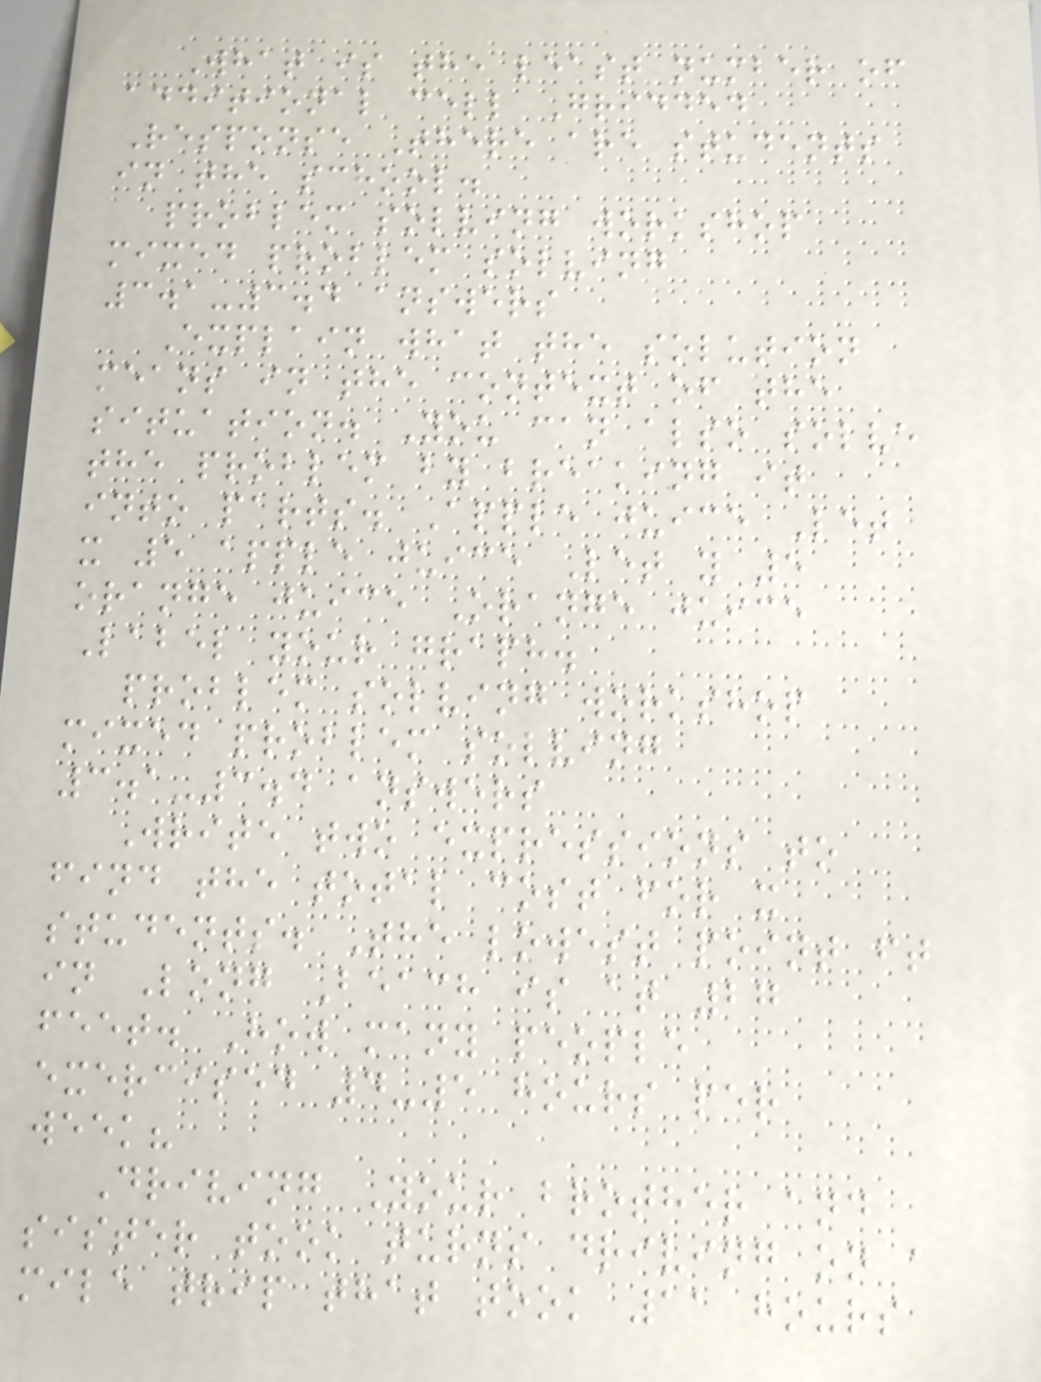What is the least number of
additional cell Gridded
Response There are students
in the school.
problem solving workshop
mixed problem solving
3.1-3.4 answers
Explain what the solution
means in the context of the
situation. You can also solve
the problem by breaking it
into parts. Apple juice Let
x 5 apple juice Let y 5
orange juice Orange juice
Label your graph.
problem solving workshop
mixed problem solving
3.1-3.4 answers
Write two expressions to
find the total cost for x
students. The lowest point ft
in Long Beach is at 27
feet. How many people
exercised 4-5 hours per
week?
Driving Your brother and
sister took turns driving on a
mile trip that took 11 hours
